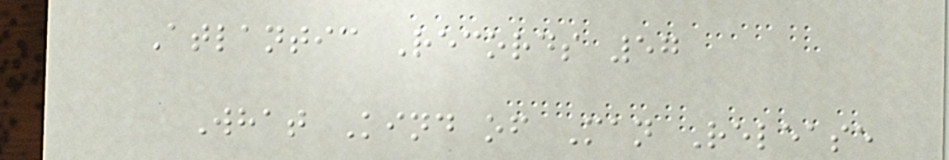Atlantic Records 57
What Kind of Man Release
